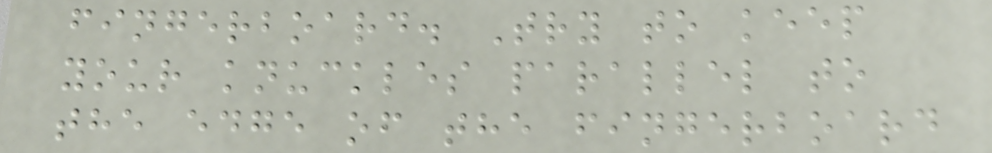fingerboard. Try to keep
your knuckles parallel to
the edge of the fingerboard
